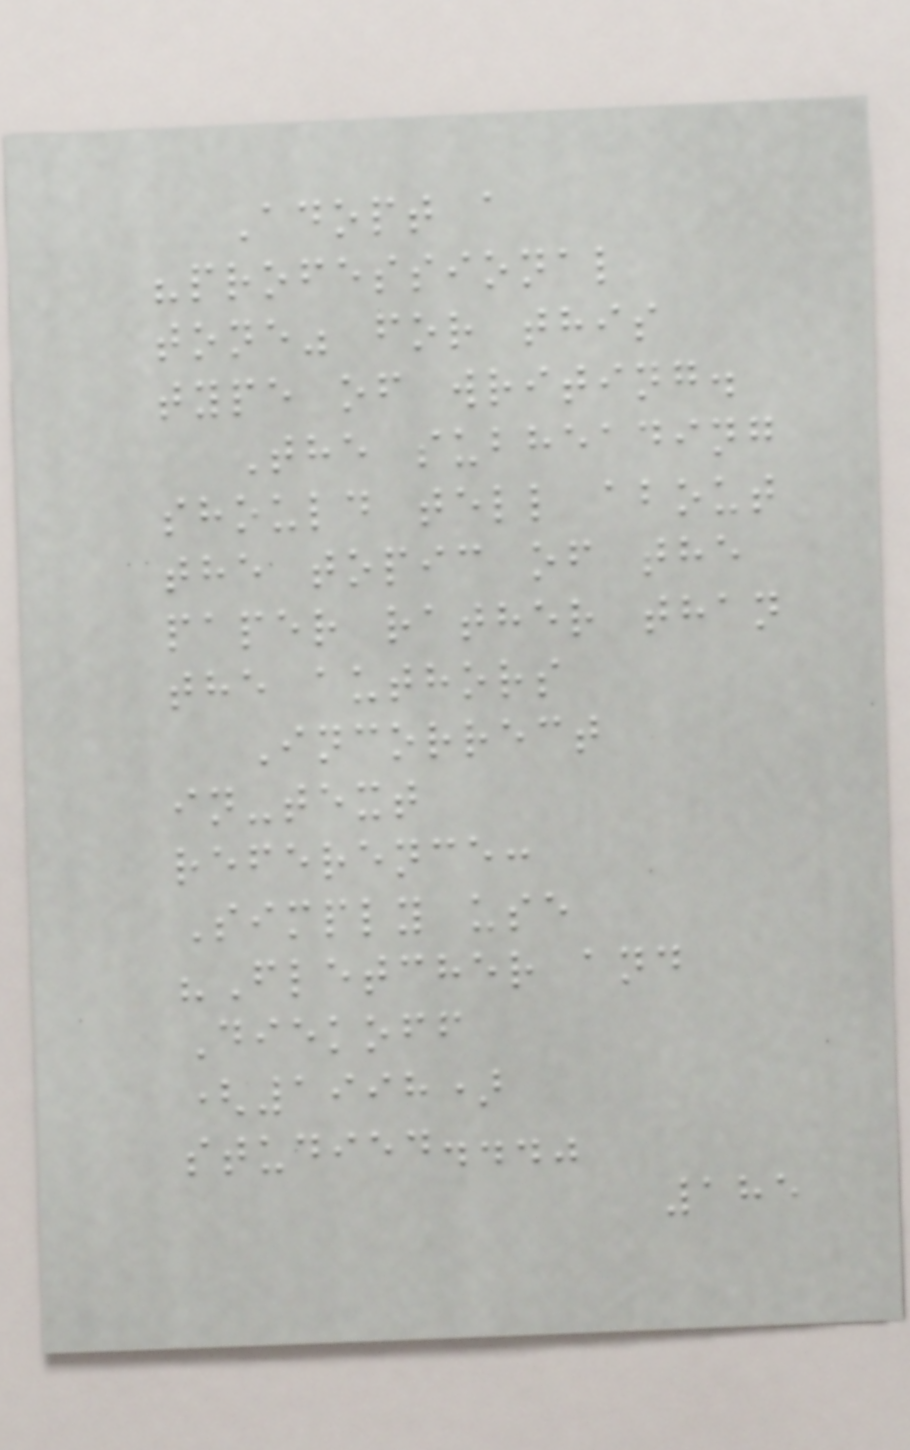Adopt a
"professional
tone" for this
type of writing.
The subheading
should tell about
the topic of the
paper rather than
the authors
Incorrect
in-text
reference:
Simply use
"Fletcher and
Diekoff
(1998)
studied..."
185
